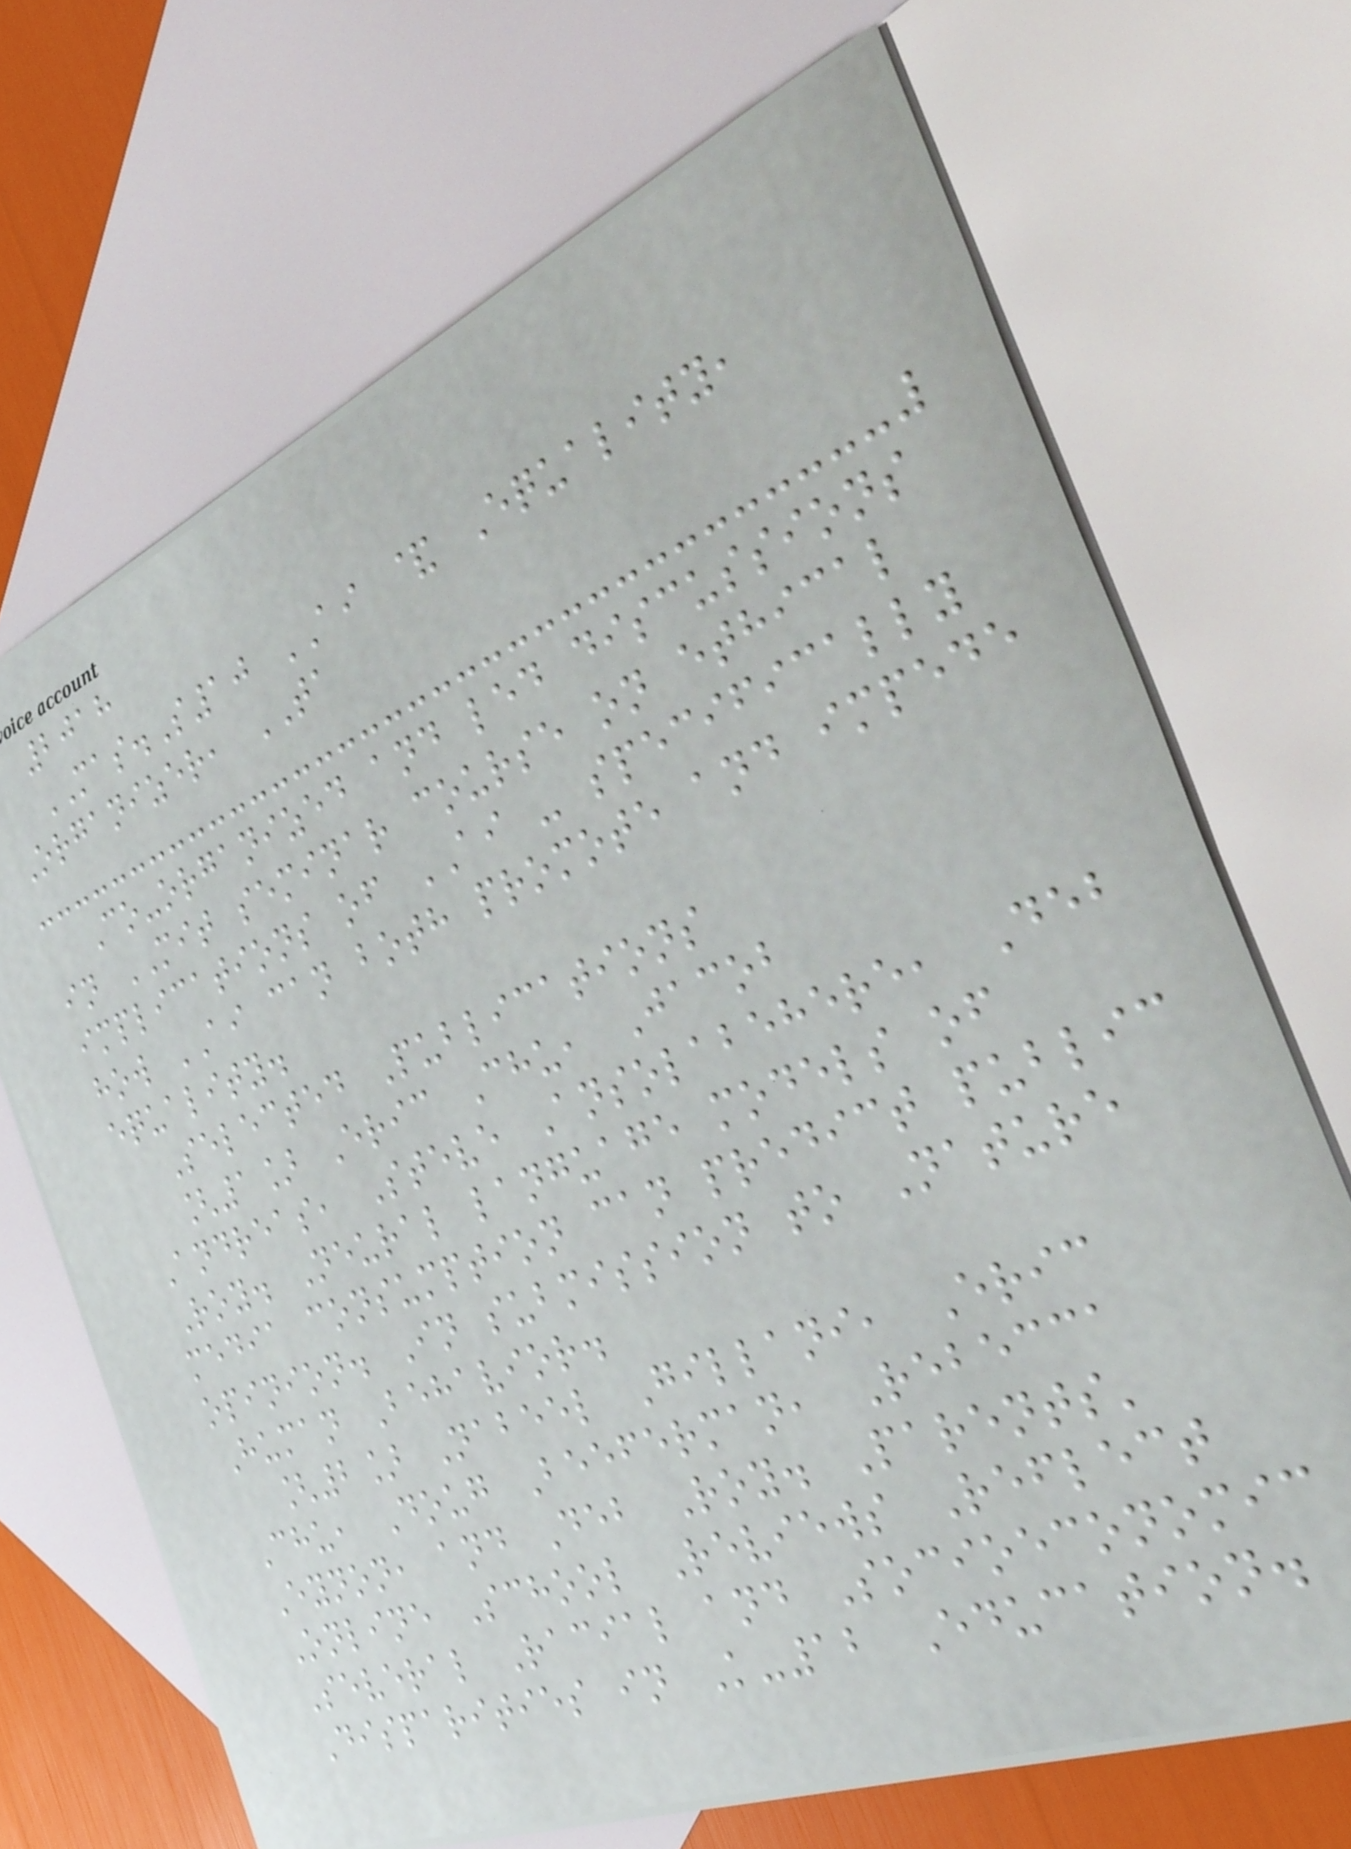2018
MAS.S10 AI & Equality,
Organizer, TA
Co-organized and led discussions
in MIT seminar course on ethical
implications of AI - specifically
how AI can both promote and impede
equality.
Selected Publications
[1] Eric Chu, Jacob
Andreas, Steve Ansolabehere, Deb
Roy. Neural language models of
media consumption can predict public
opinion. In submission to Nature
Human Behavior.
[2] Nabeel Gillani, Eric
Chu, Doug Beeferman, Rebecca
Eynon, and Deb Roy. Parents'
Online School Reviews Reflect
Several Racial and Socioeconomic
Disparities in K-12 Education.
